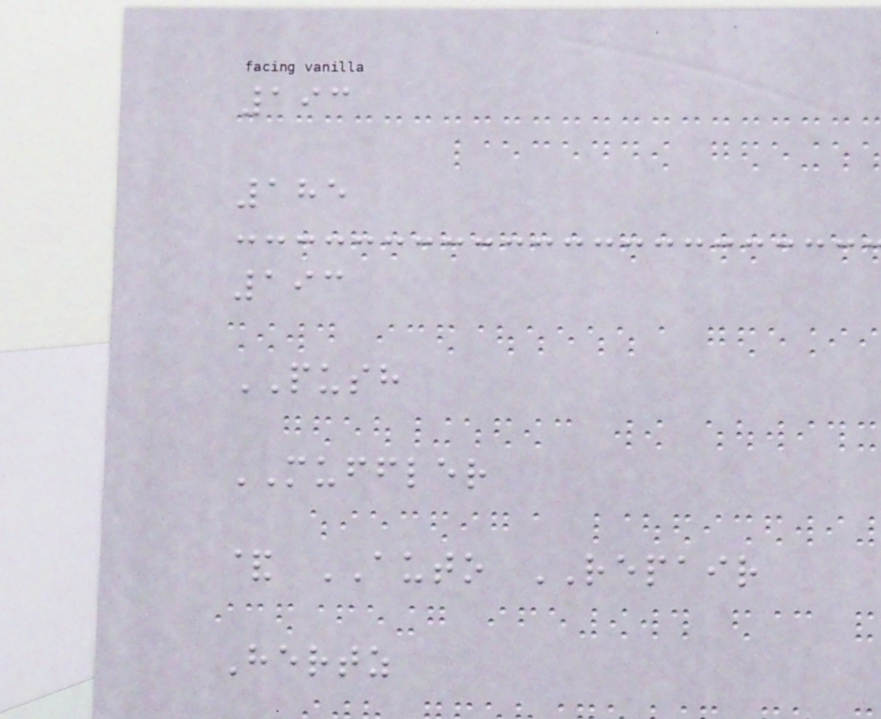193
185
193
PUSH
MUFFLER
& AUTO REPAIR
Hertz
